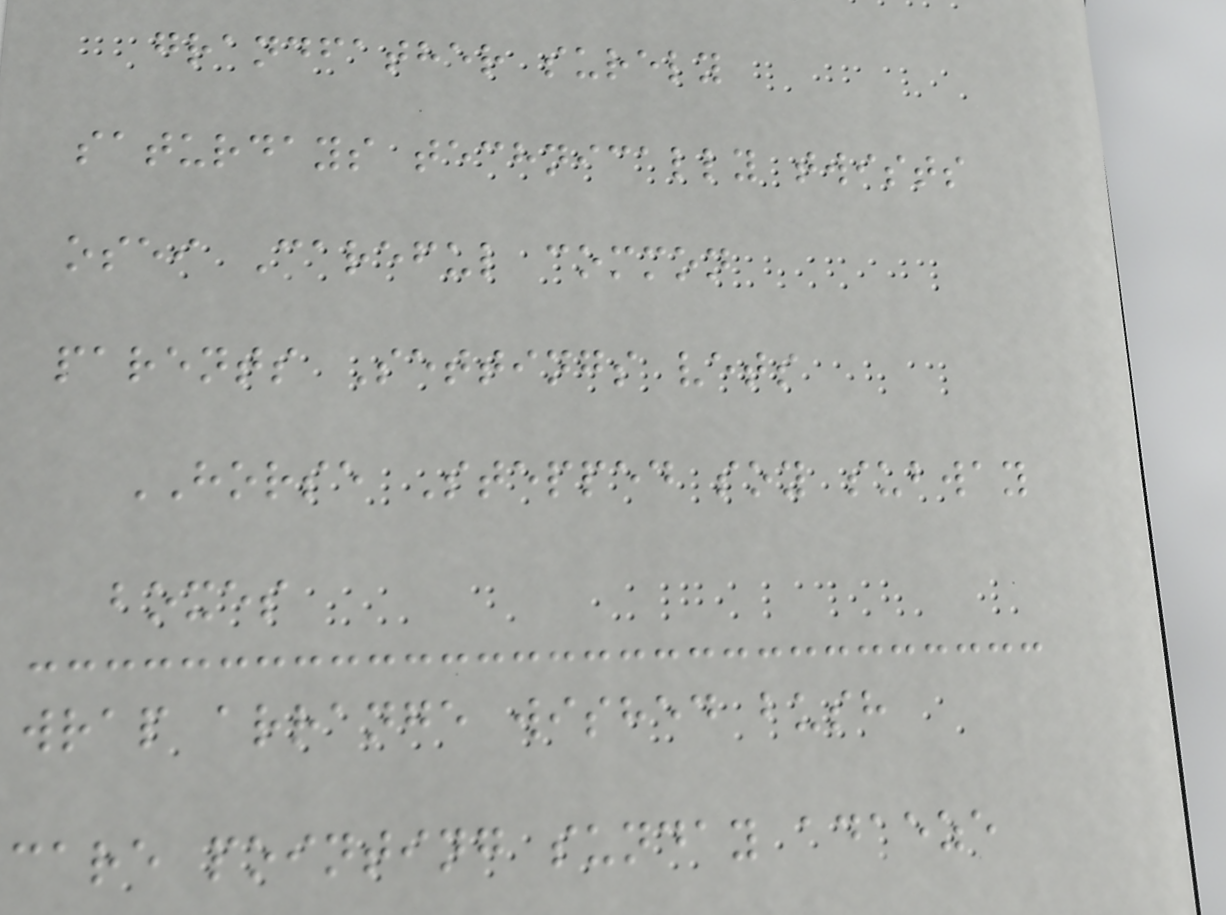grandfather surely
saturdays technically twists
osei Careful common
parents Settings vets
HORSE Stepped soy subway
boxes
wrap arrange wished bush
care pointing sunday adaeze
